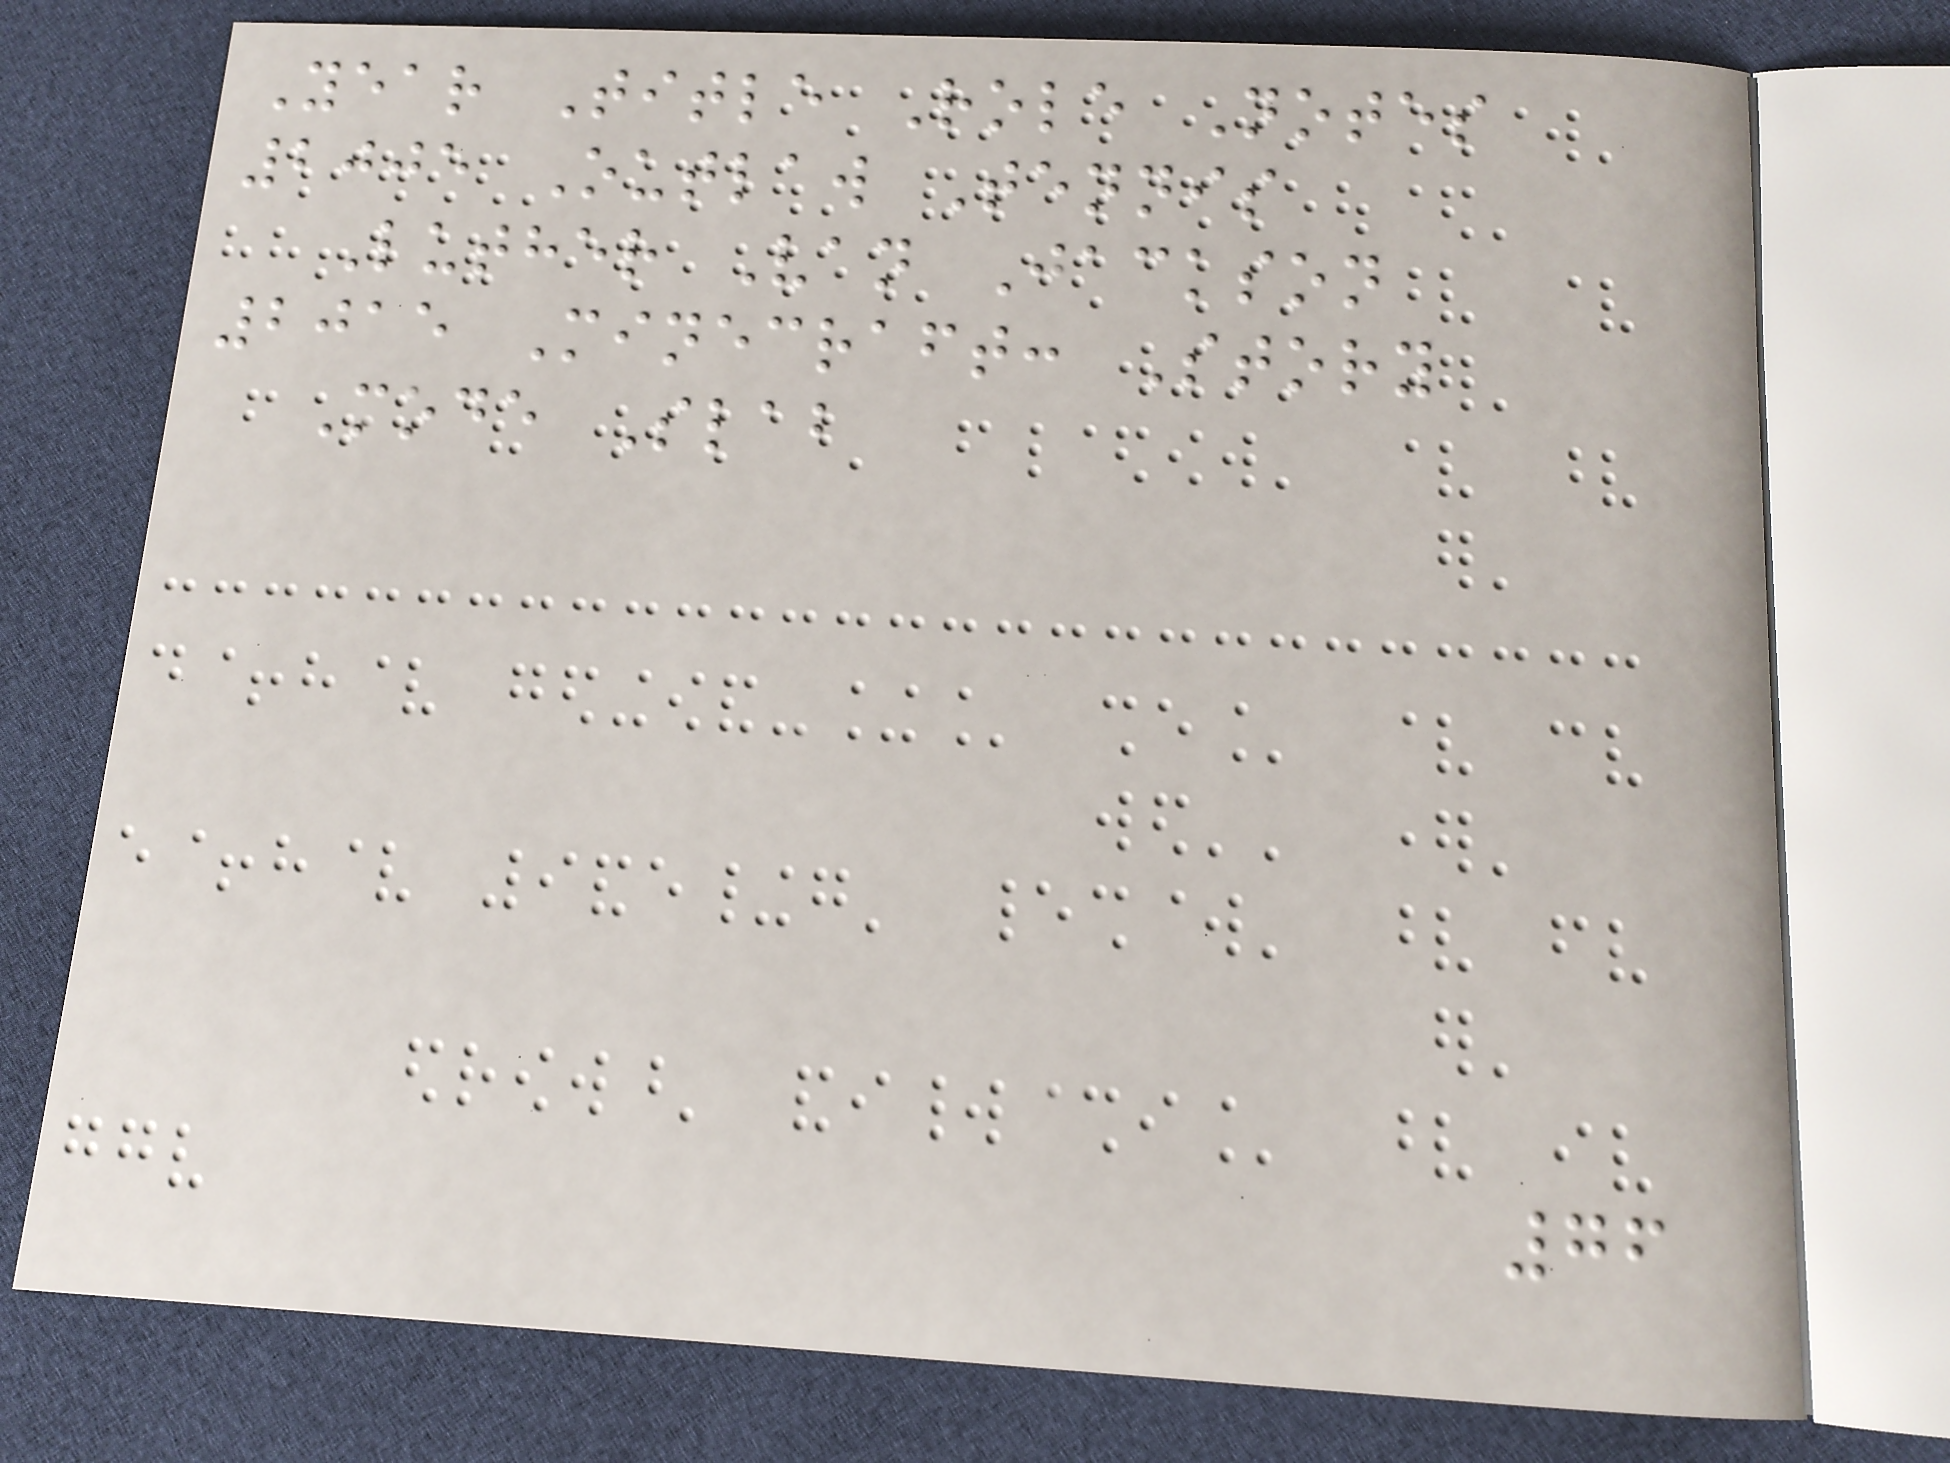Year Title Role Notes
2005 Outlaw Tennis
Luther Van Jackson
2015 Minecraft: Story
Mode Slab
76
